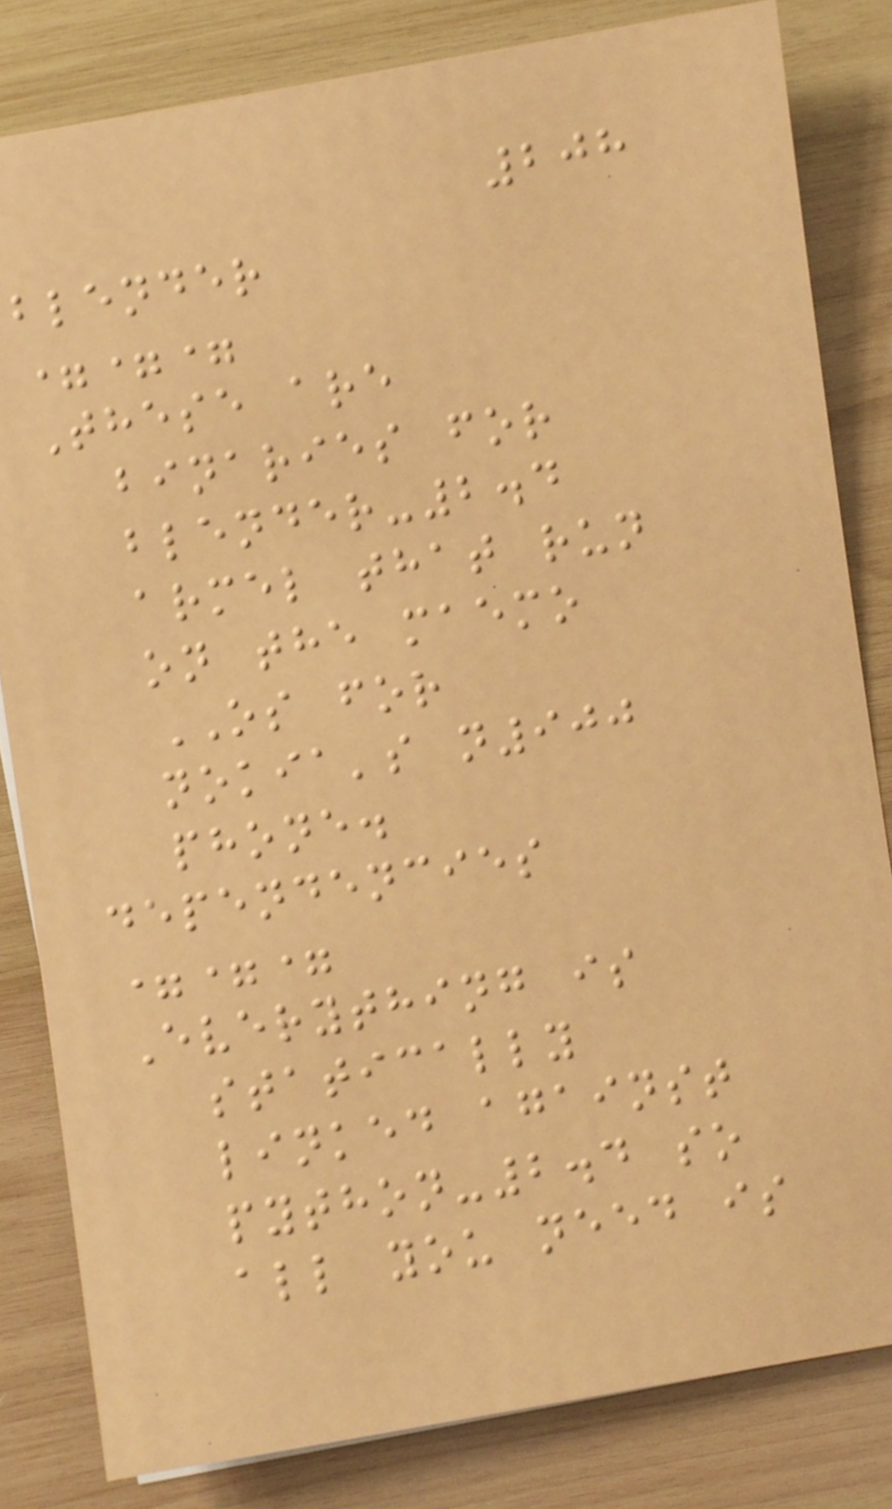208
blender
===
These are
binaries for
blender-2.4
armel that run
on the maemo
OS for
nokia's n900
phone.
dependencies
===
Everything is
statically
linked against
python-2.4 so
all you need is
